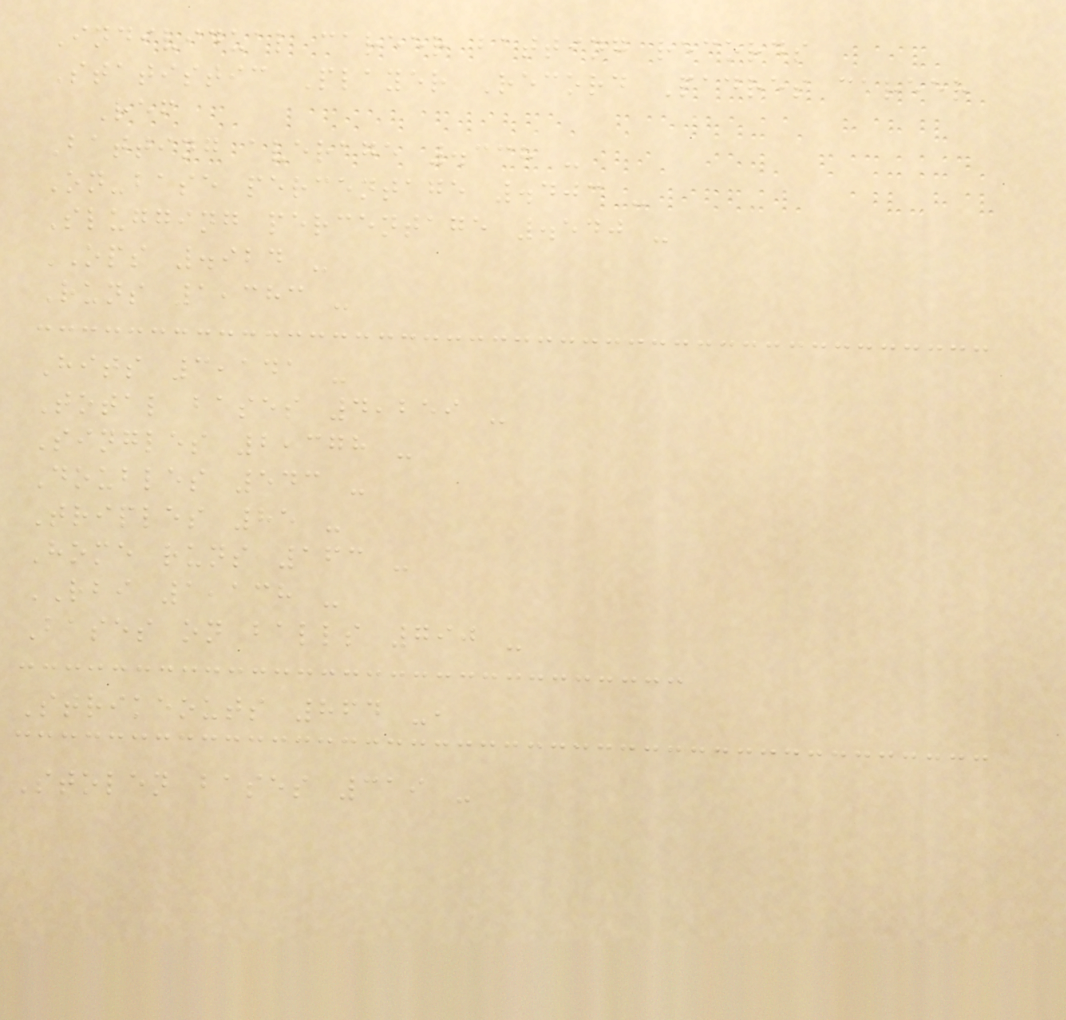Individual career batting records
Statistic Player Record Padres career
Ref
Batting average .338 -
On-base percentage .403 -
Slugging percentage .540 -
OPS .924 -
Runs 1,383 -
Hits 3,141 -
Total bases 4,259 -
Singles 2,378 -
Doubles 543 -
Triples 85 -
Home runs 163 -
RBI 1,138 -
Bases on balls 790 -
Strikeouts 864 -,
Stolen bases 319 -
